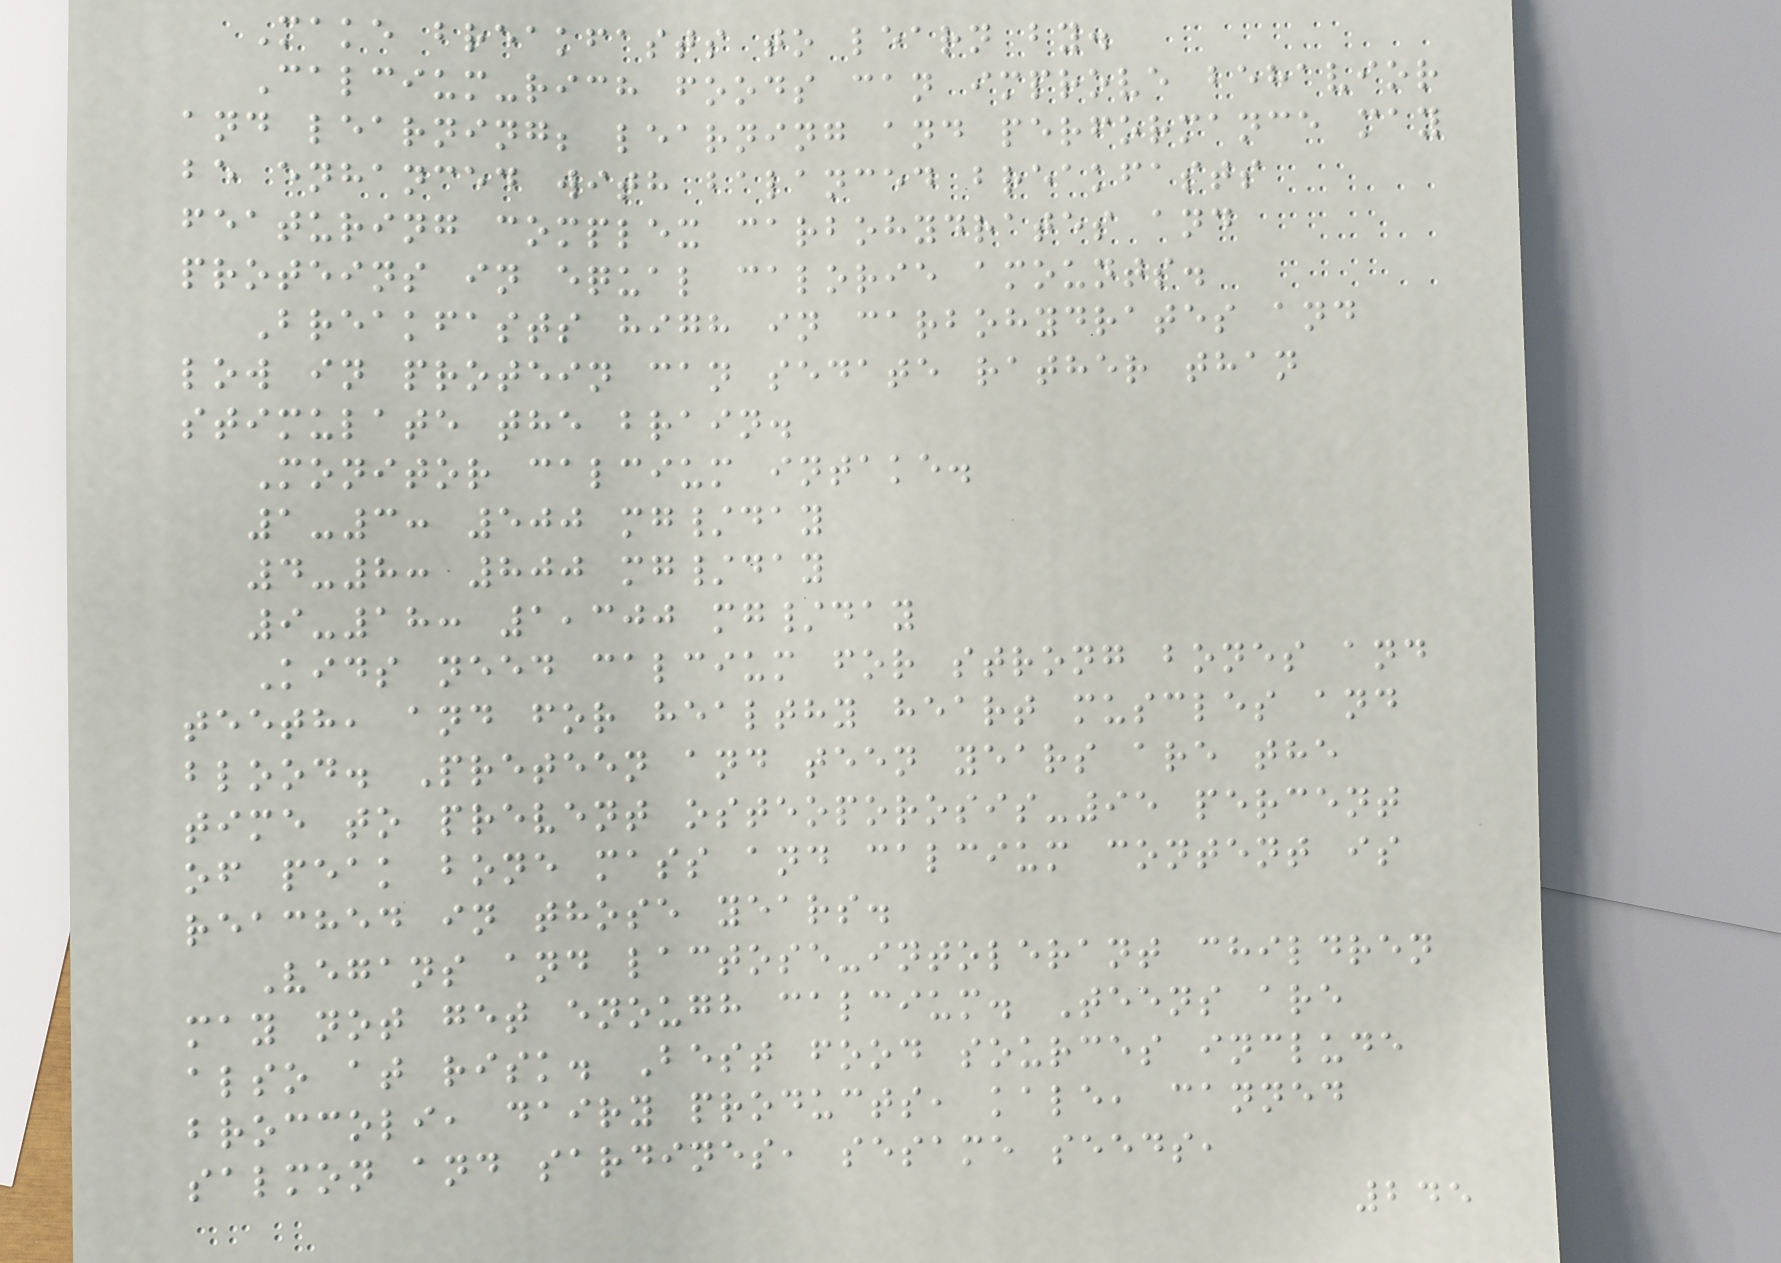Make breakfasts to learn by.
Calcium-rich foods can improve behavior
and learning; learning and performance may
be enhanced with balanced breakfasts
featuring complex carbohydrates and
proteins in equal calorie amounts.
Breakfasts high in carbohydrates and
low in protein can sedate rather than
stimulate the brain.
Monitor calcium intake.
1-3: 500 mg/day
4-8: 800 mg/day
9-18: 1,300 mg/day
Kids need calcium for strong bones and
teeth, and for healthy heart muscles and
blood. Preteen and teen years are the
time to prevent osteoporosis-95 percent
of peak bone mass and calcium content is
reached in those years.
Vegans and lactose-intolerant children
may not get enough calcium. Teens are
also at risk. Best food sources include
broccoli, dairy products, kale, canned
salmon and sardines, sesame seeds,
245
